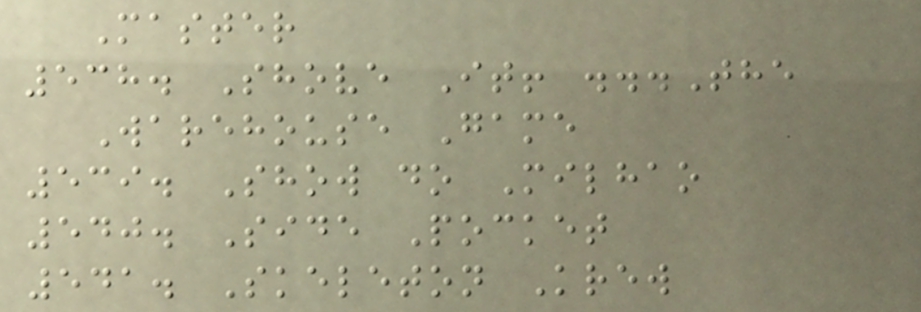Master
538. Shove It! ...The
Warehouse Game
539. Show do Milhao
540. Side Pocket
541. Skeleton Krew
